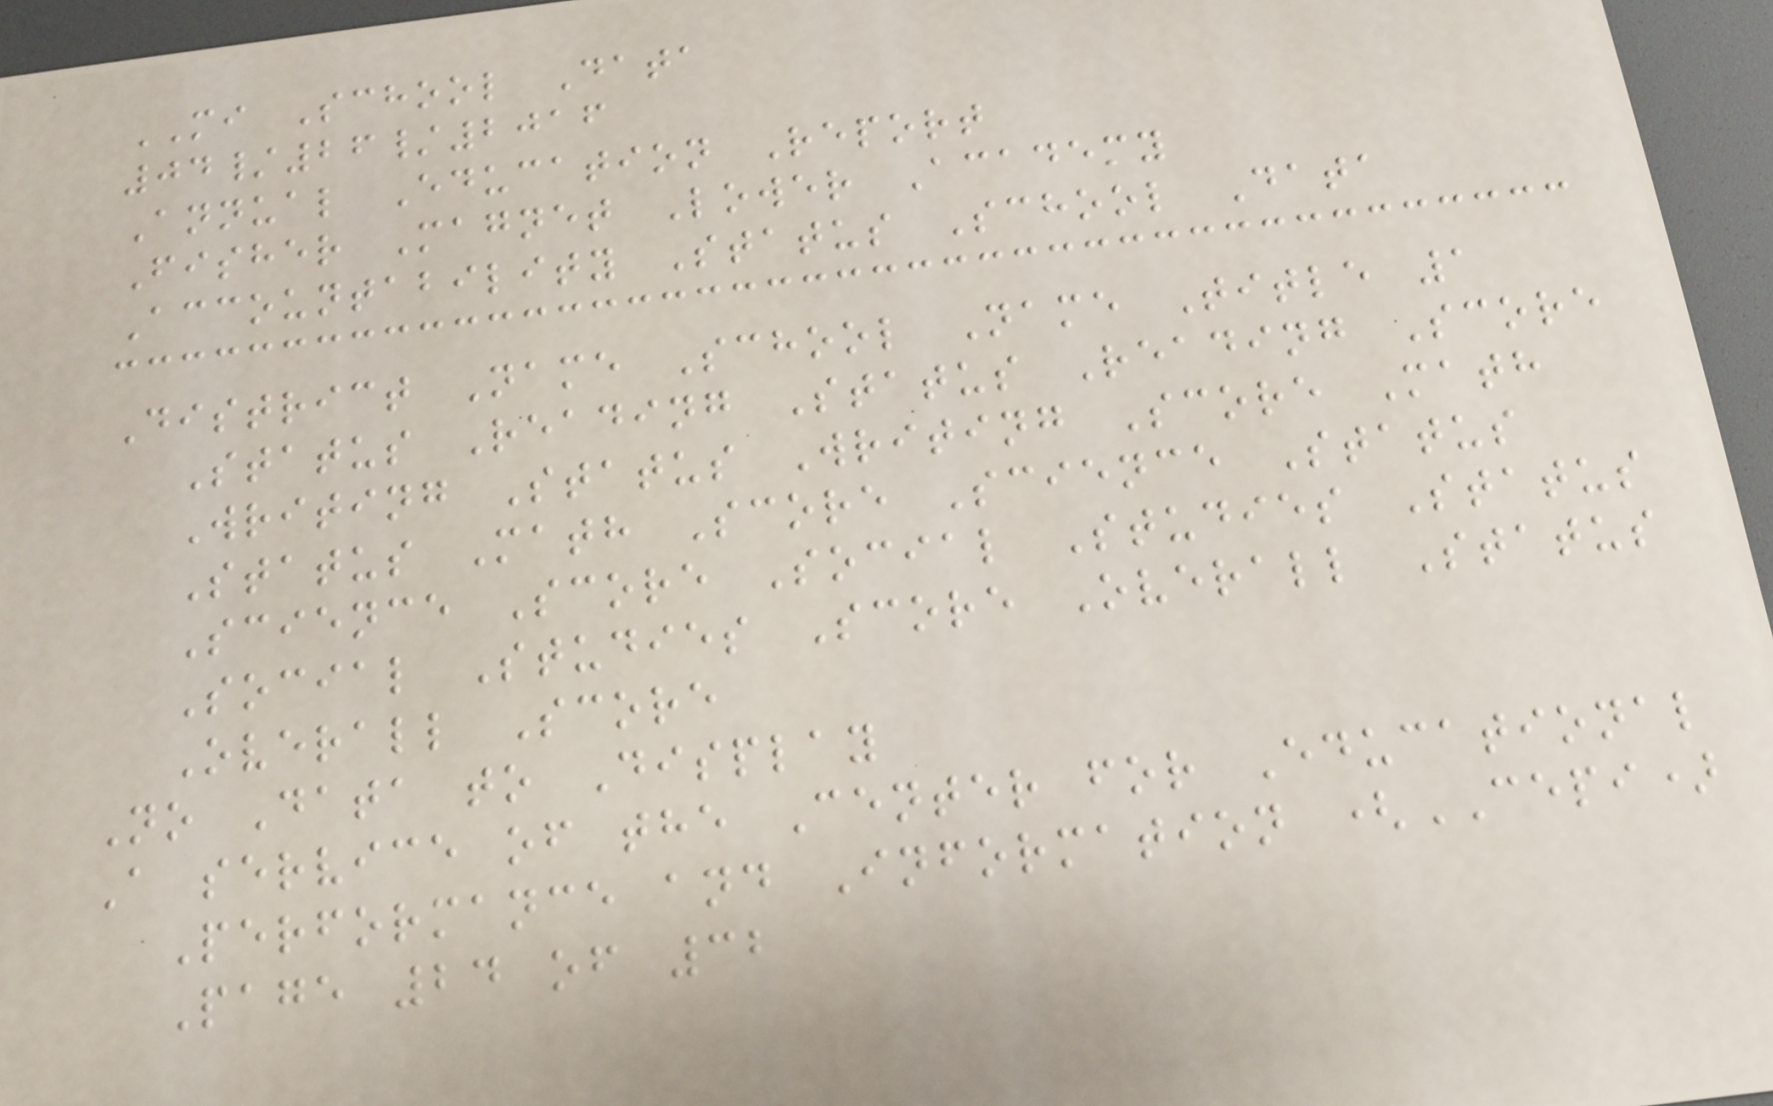MI School Data
04/26/2016
Annual Education Report
Fisher Magnet Lower Academy
Accountability Status School Data
District Name School Name Title 1
Status Reading Status Reading Score
Writing Status Writing Score Math
Status Math Score Science Status
Science Score Social Studies Status
Social Studies Score Overall Status
Overall Score
No Data to Display
A service of the Center for Educational
Performance and Information (CEPI)
Page 24 of 32
